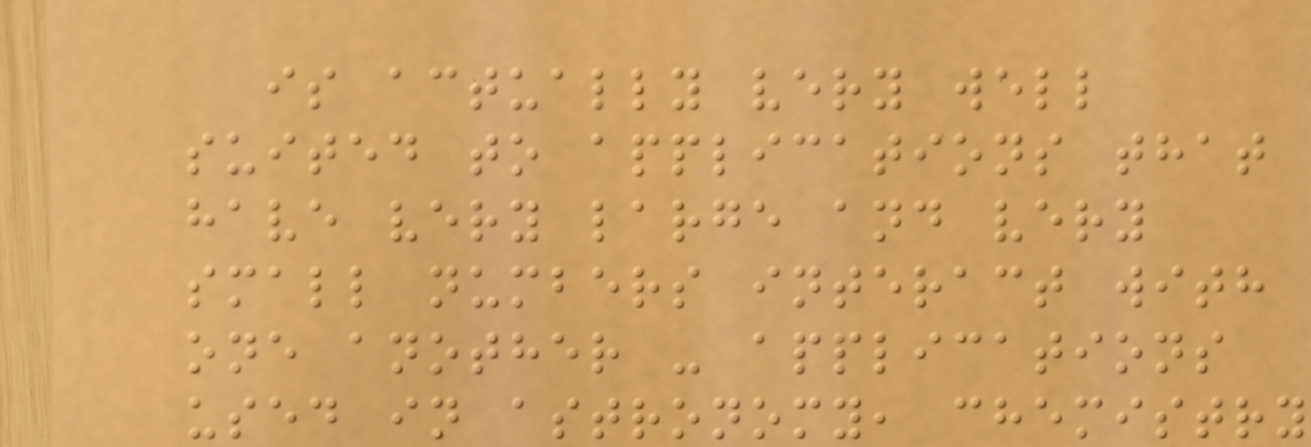is actually very well
suited to applications that
have very large and very
small numbers interact with
one another - applications
used in astronomy, chemistry
